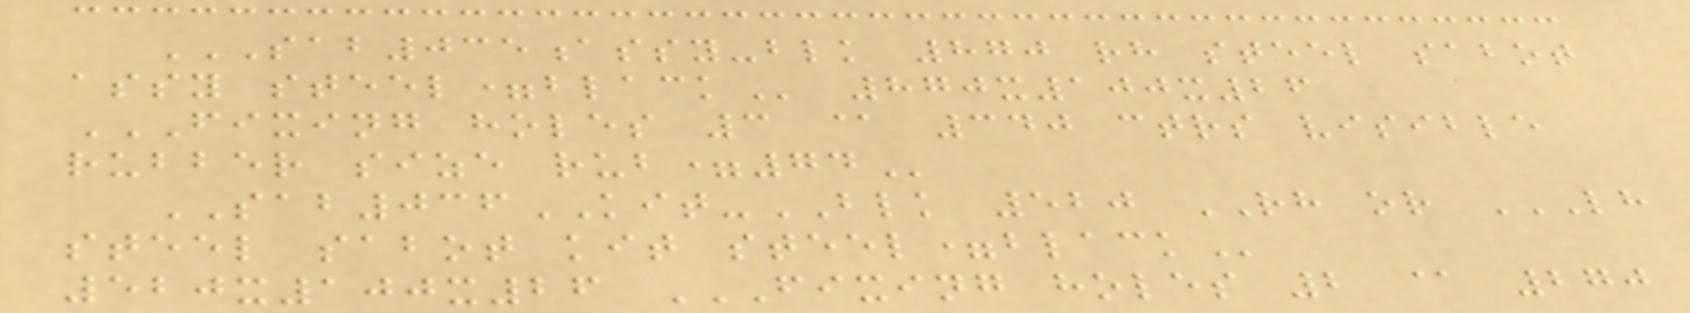SAB035ASSY-BLK 870 RH STEEL SABOT
ASSY STEEL=BLACK 870x100x26
FIXING HOLES 3 @ 340 CTRS VISIBLE
RUBBER SIZE RUB=74
SAB036KIT-BLK 520 RH or LH
STEEL SABOT KIT STEEL=BLACK
520x100x26 FIXING HOLES 2 @ 270
